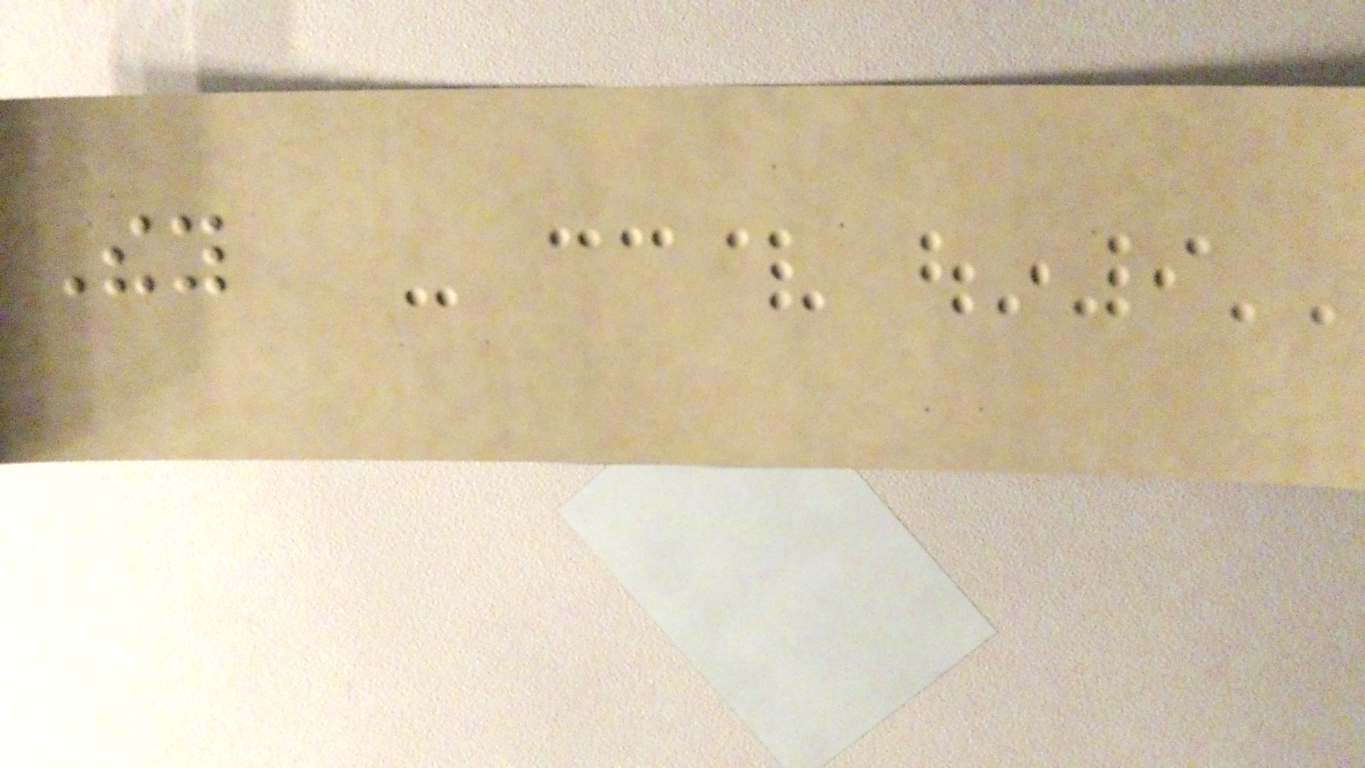They
